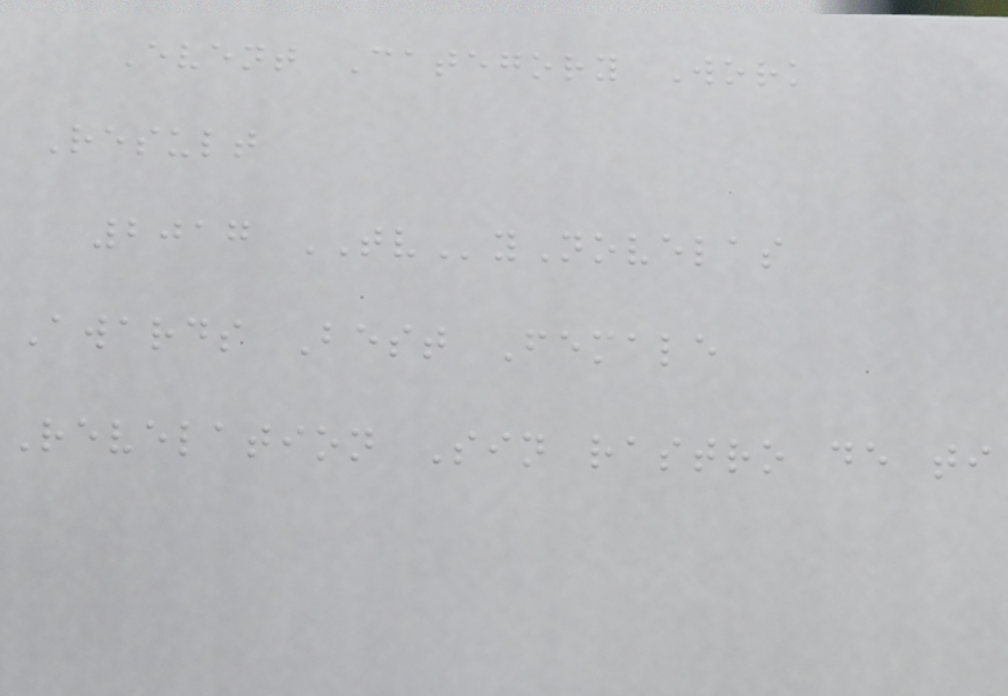Event Category Work
Result
2017 TVyNovelas
Awards Best Female
Revelation Sin rastro de ti
